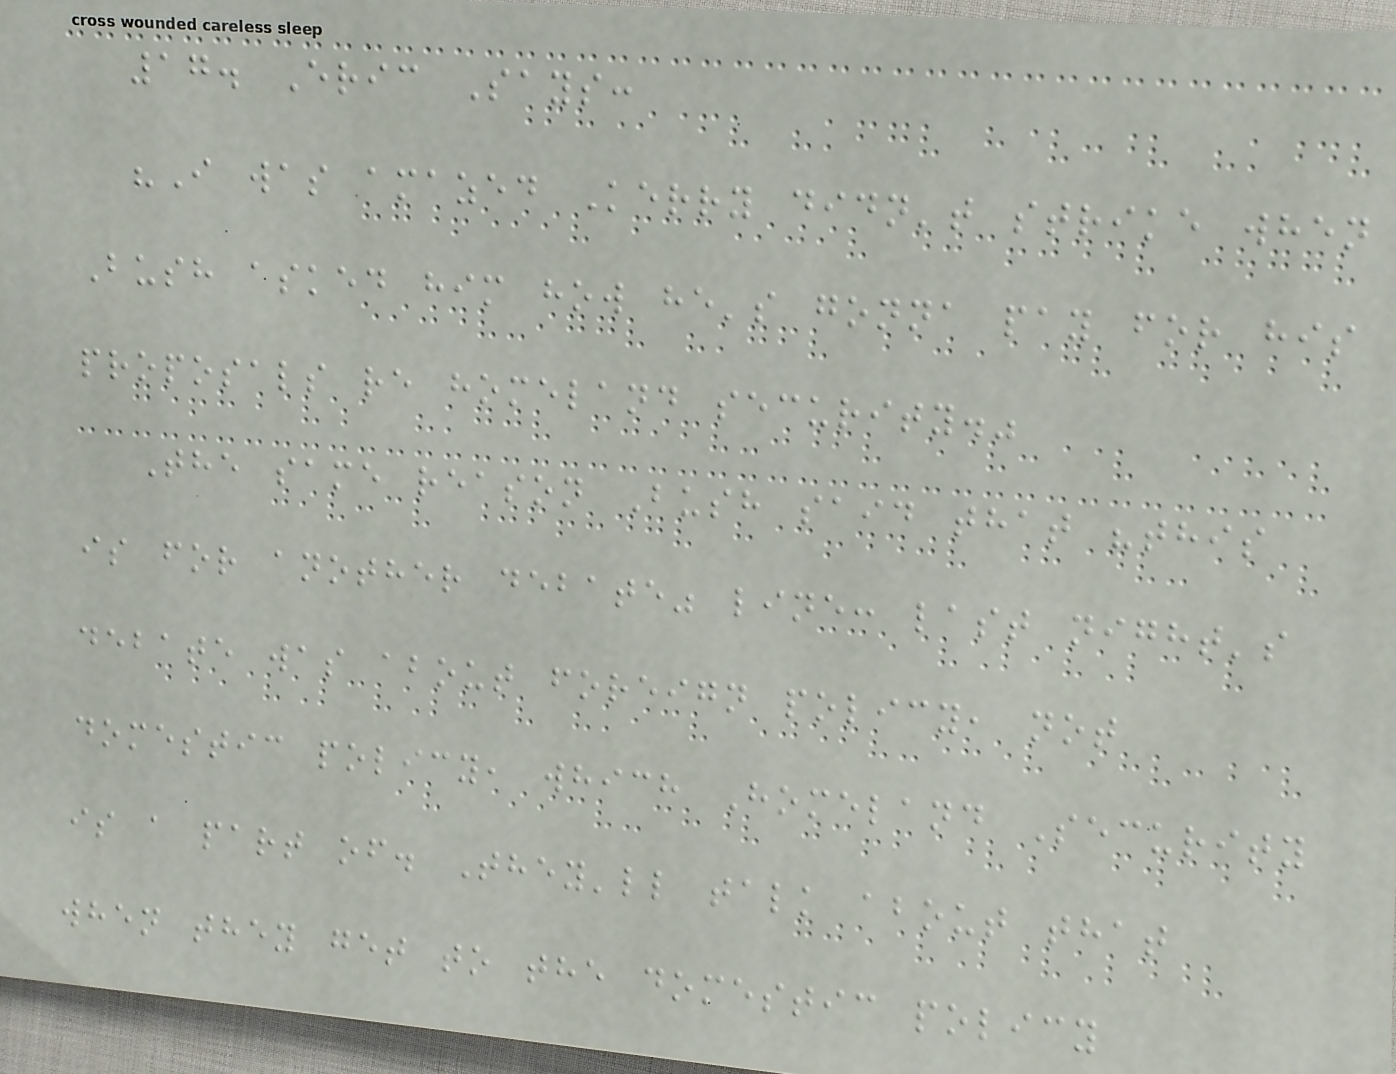17. Eric Says:
"I was amazed Kerry didn't strike when
Bush asked him how he's gonna pay for his
proposals re homeland security."
The same reason Bush said that "this
is for another debate" line: last night's
debate was about foreign policy, not
domestic policy, which Homeland Security
is a part of. They'll talk about that
when they get to the domestic policy
